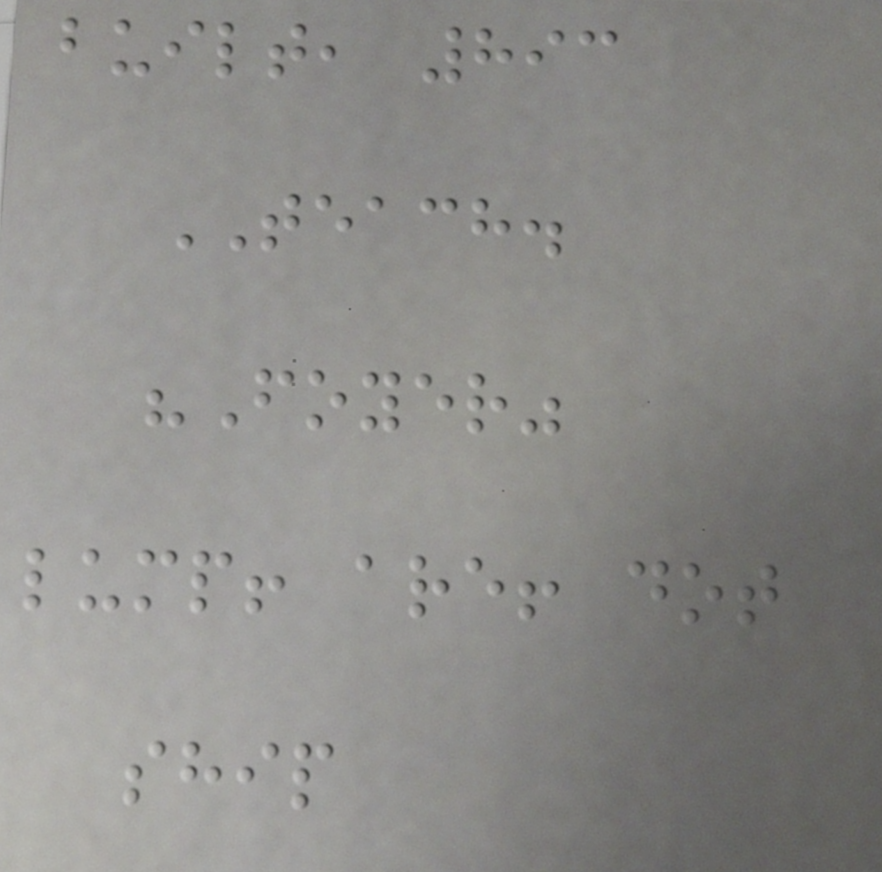built, 893
TEACH.
"Foyer"
lump! are! dot
ship
